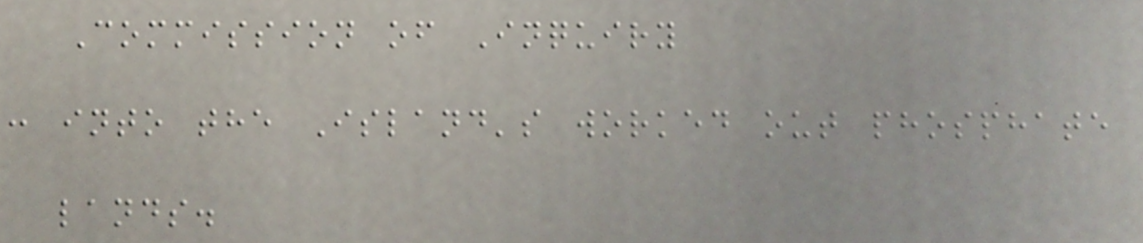Commission of Inquiry
: into the Island's worked out phosphate
lands.
